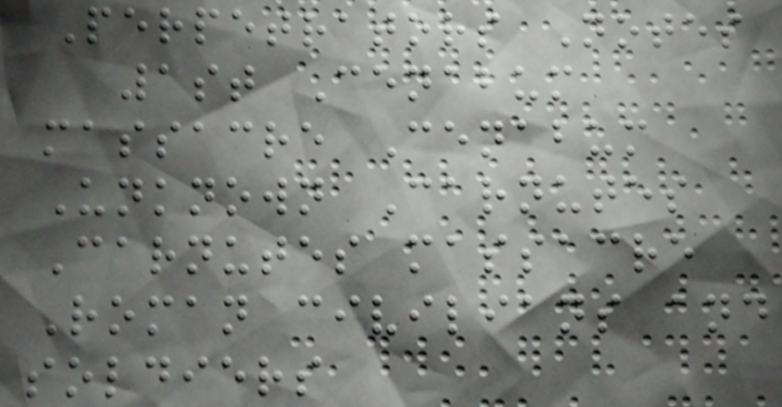Perpetrators Notes
1st Cenabum
massacre Cenabum
Unknown Carnutes
Carnutes massacre
Roman civilians and
soldiers
